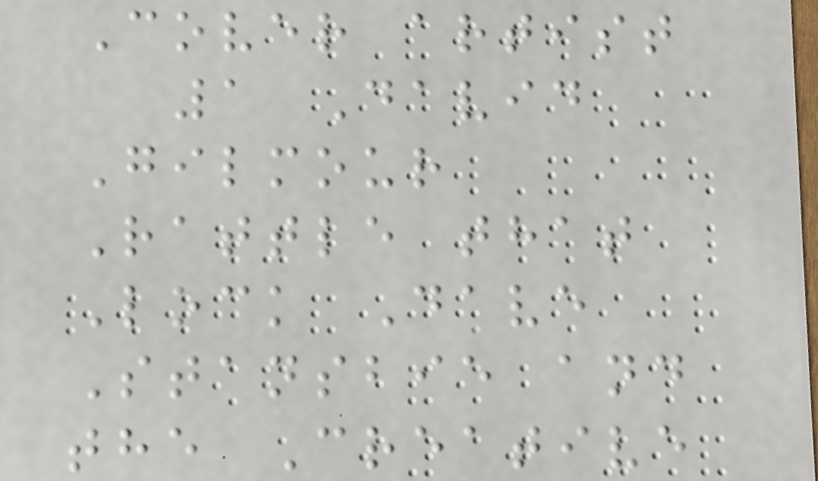Cover artist
1 David
Gilmour
Rattle that
Lock Dave
Stansbie and
the Creative
